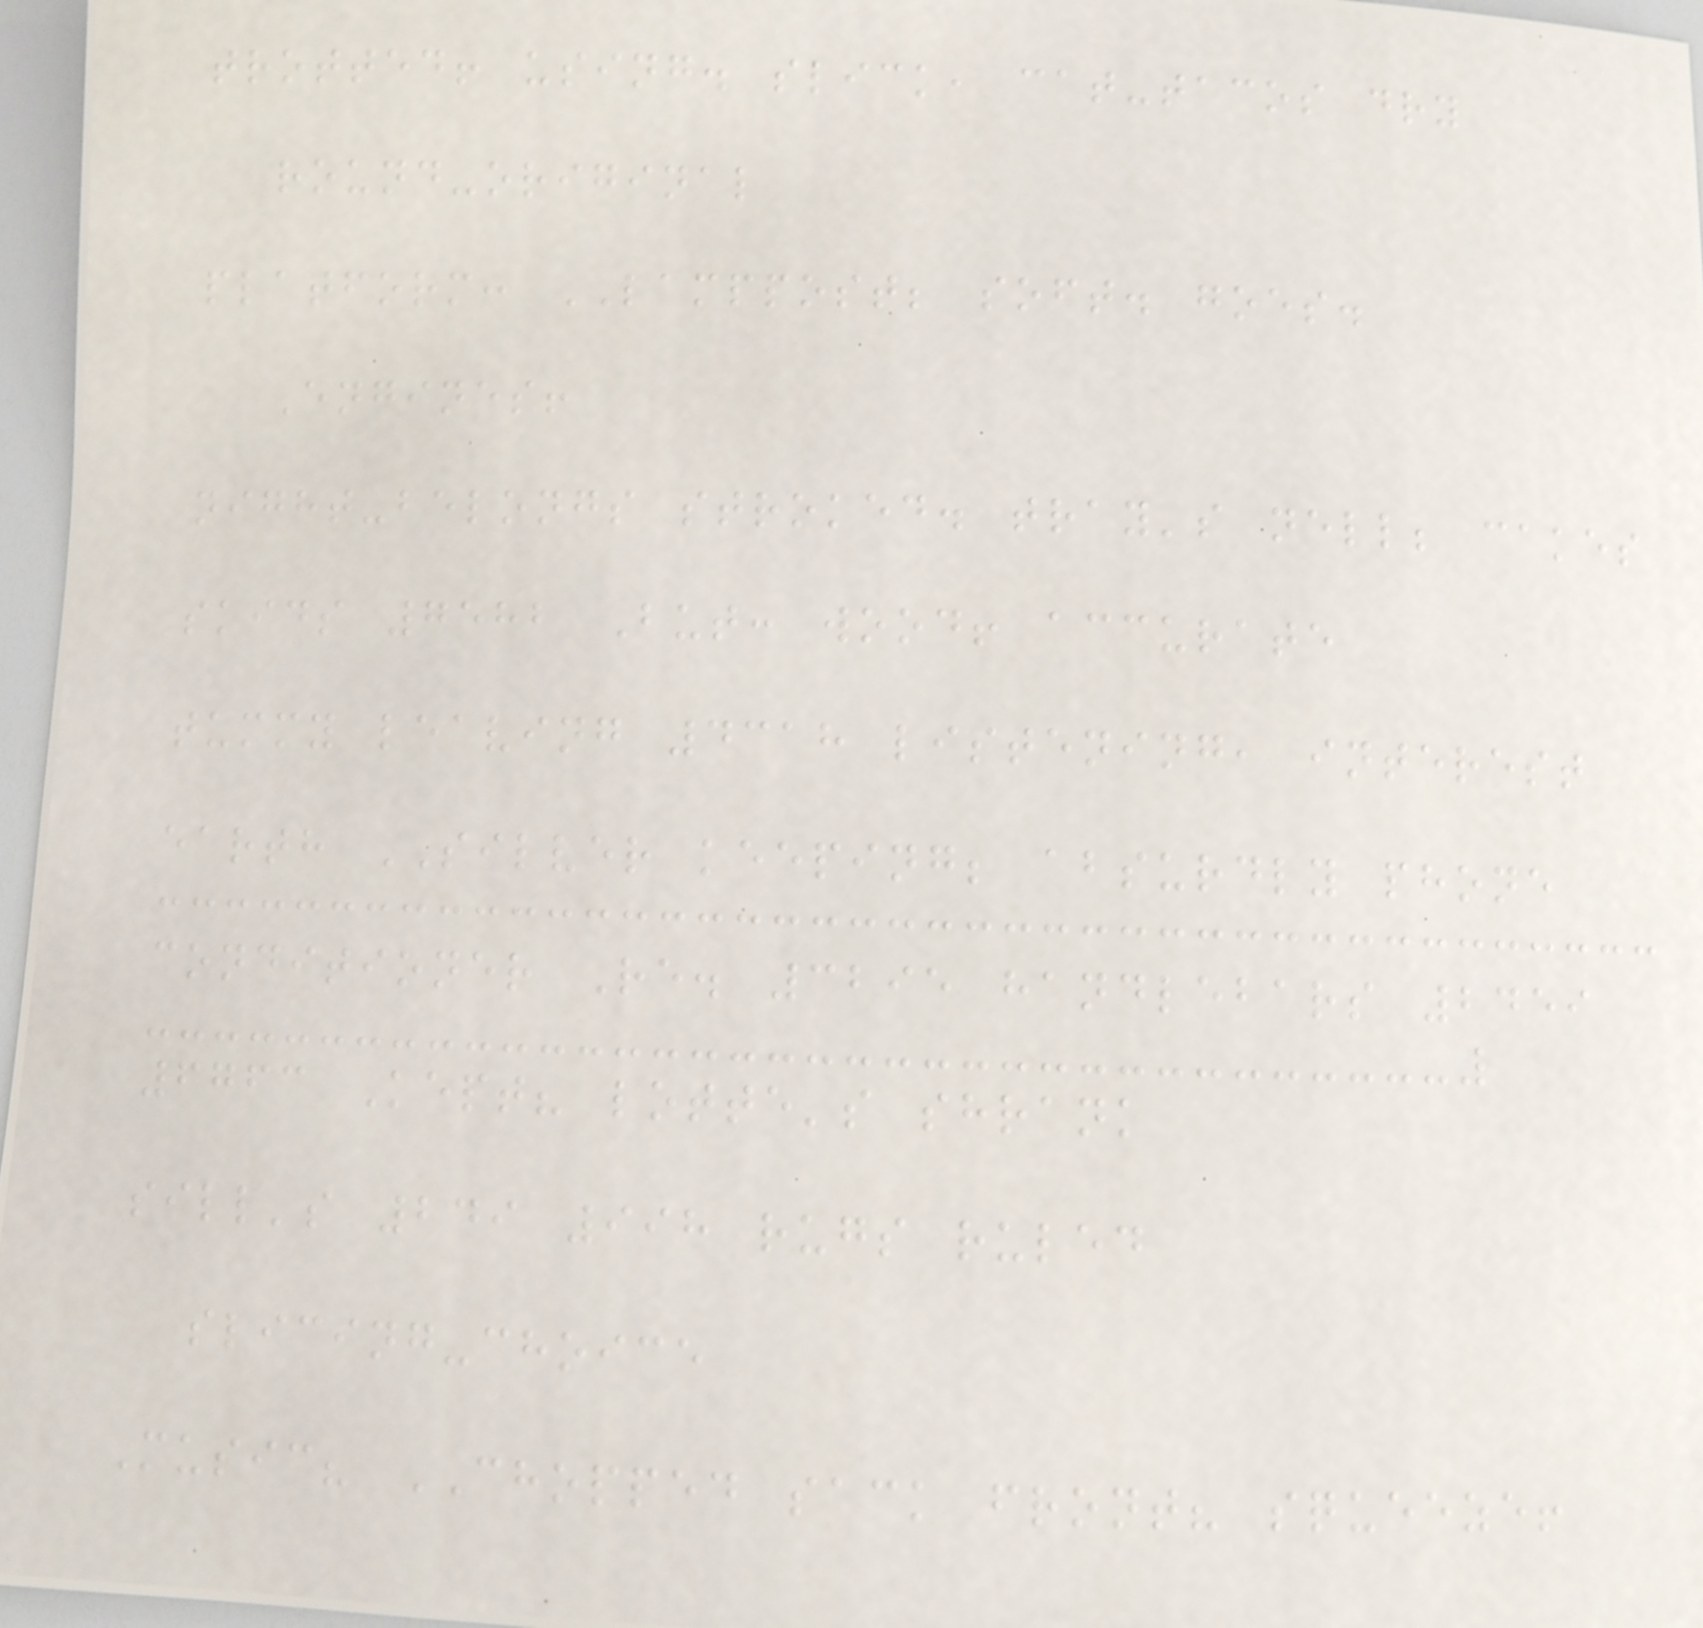trotted! using. slick, cat-tacos dry
round-original
platform: LAMPPOST; soft. goes.
Engines!
night-belongs stroked. tray's nell; cakes
skids 7582 But: wood! accurate
tummy leaving 4318 listening, interest
earth SILVER keeping; absurdly phone
conditioner Re. 3295 handlebars 2459
6763 Kept? lotte's shrank
sill's 249 998 rugs ruled
slicing-choice
Music? CHOPPED sack front? squeeze!
